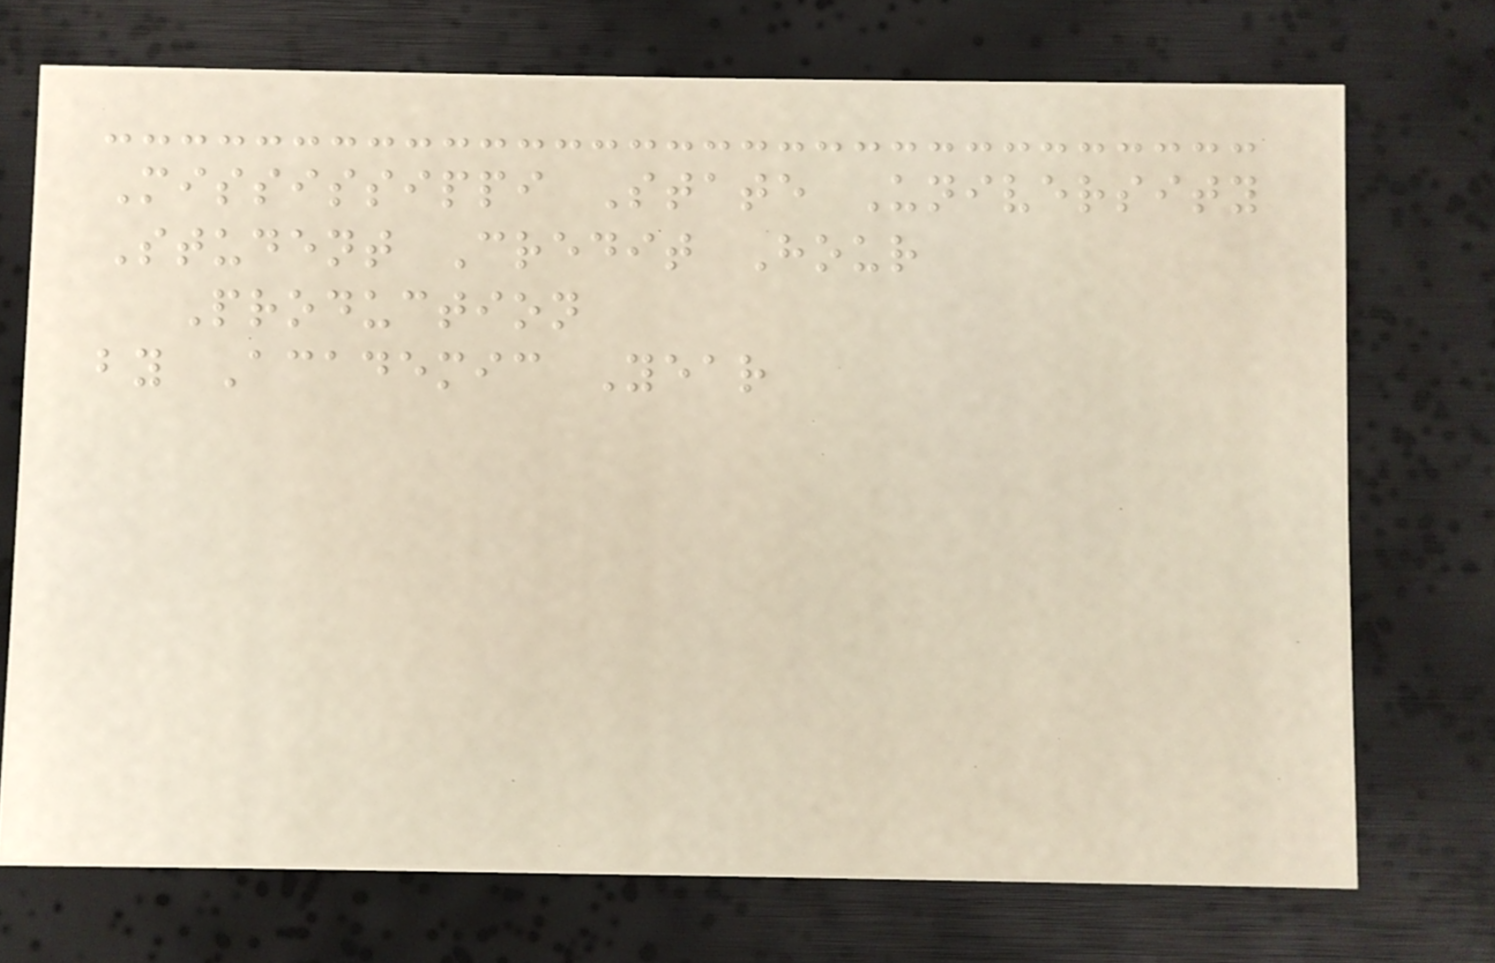Mississippi State University
Student Credit Hour
Production
by Academic Year
